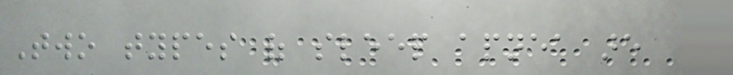Two types of sleep apnea are
